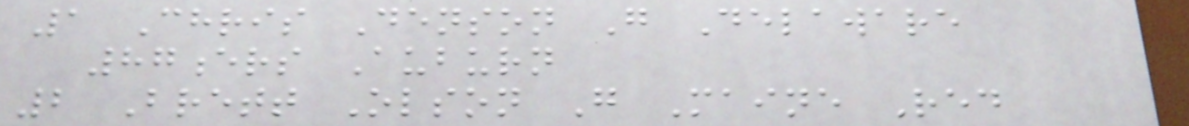1 Chris Denson G Delaware
87ers Auburn
2 Brett Olson G Maine Red
